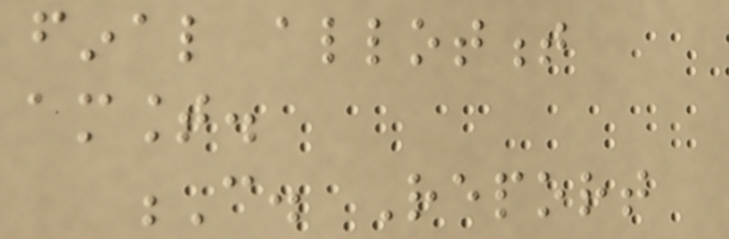final allotment
amount.
C. Report
